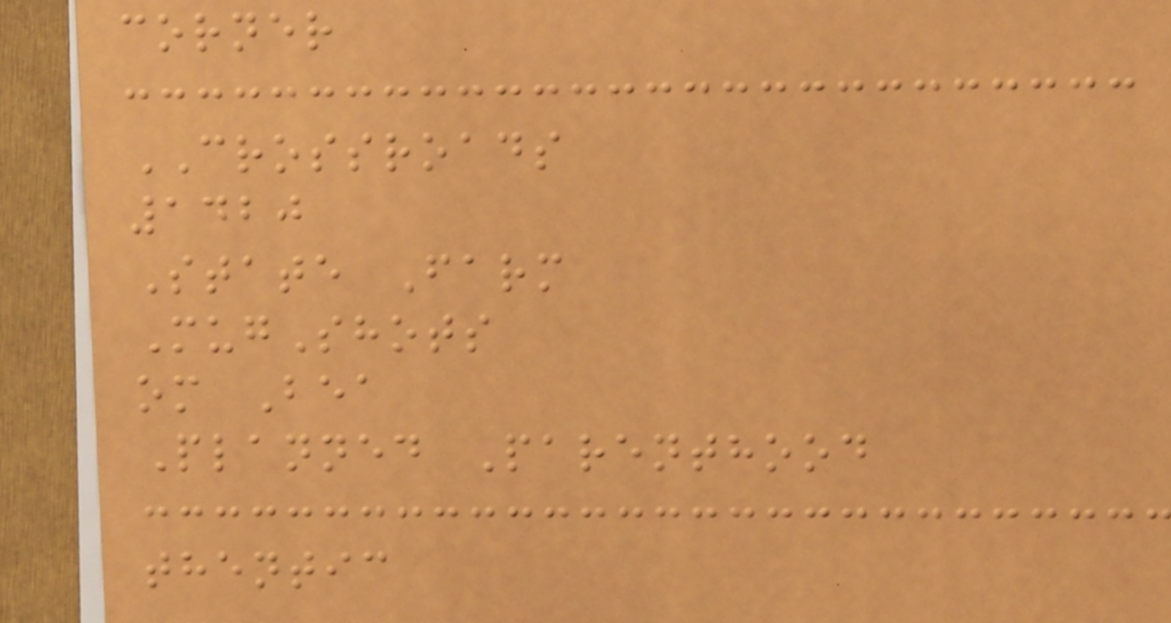corner
CROSSROADS
1420
State Farm
MugShots
om Bea
Planned Parenthood
thentic
